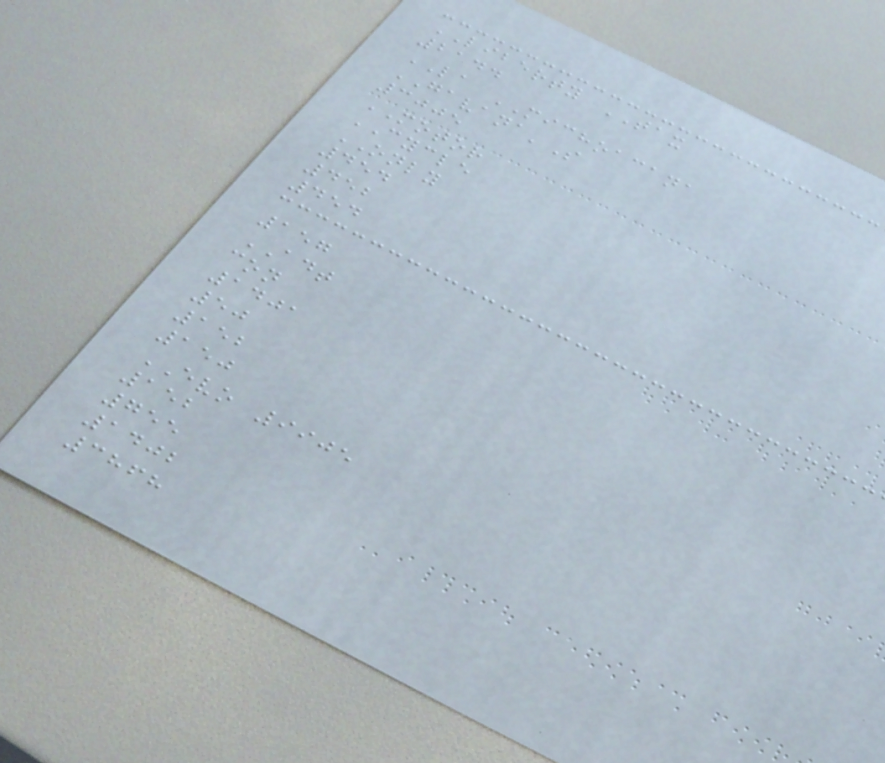LIBERTY TAX
2144
LA MICHOACANA
GAVANA'S
3005
MOTOR
CYCLE
ONLY
454
452
454
157
ADT
con
1401
50
152
150
EVO 9905
152
755
1402
3868
